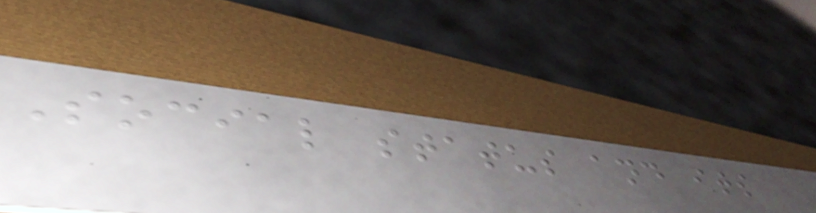Social status and its
